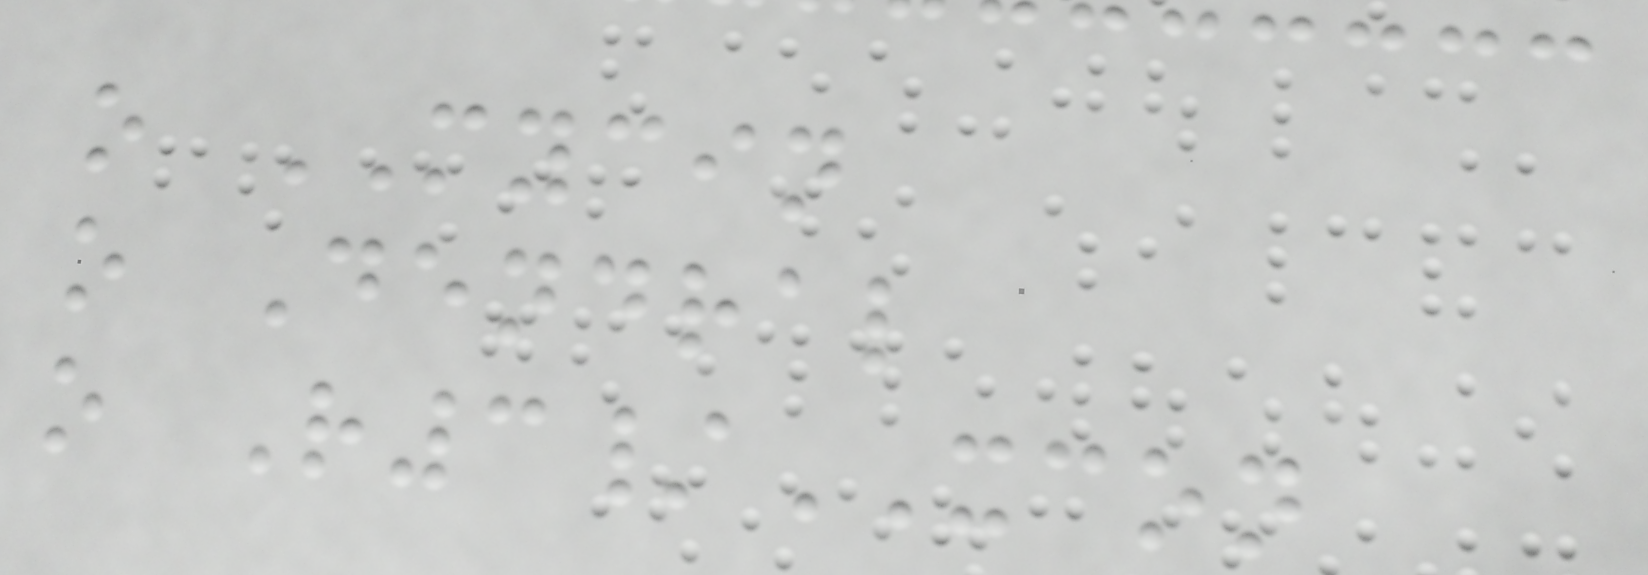o MYCIN
o Dendral
o R3/XCON
